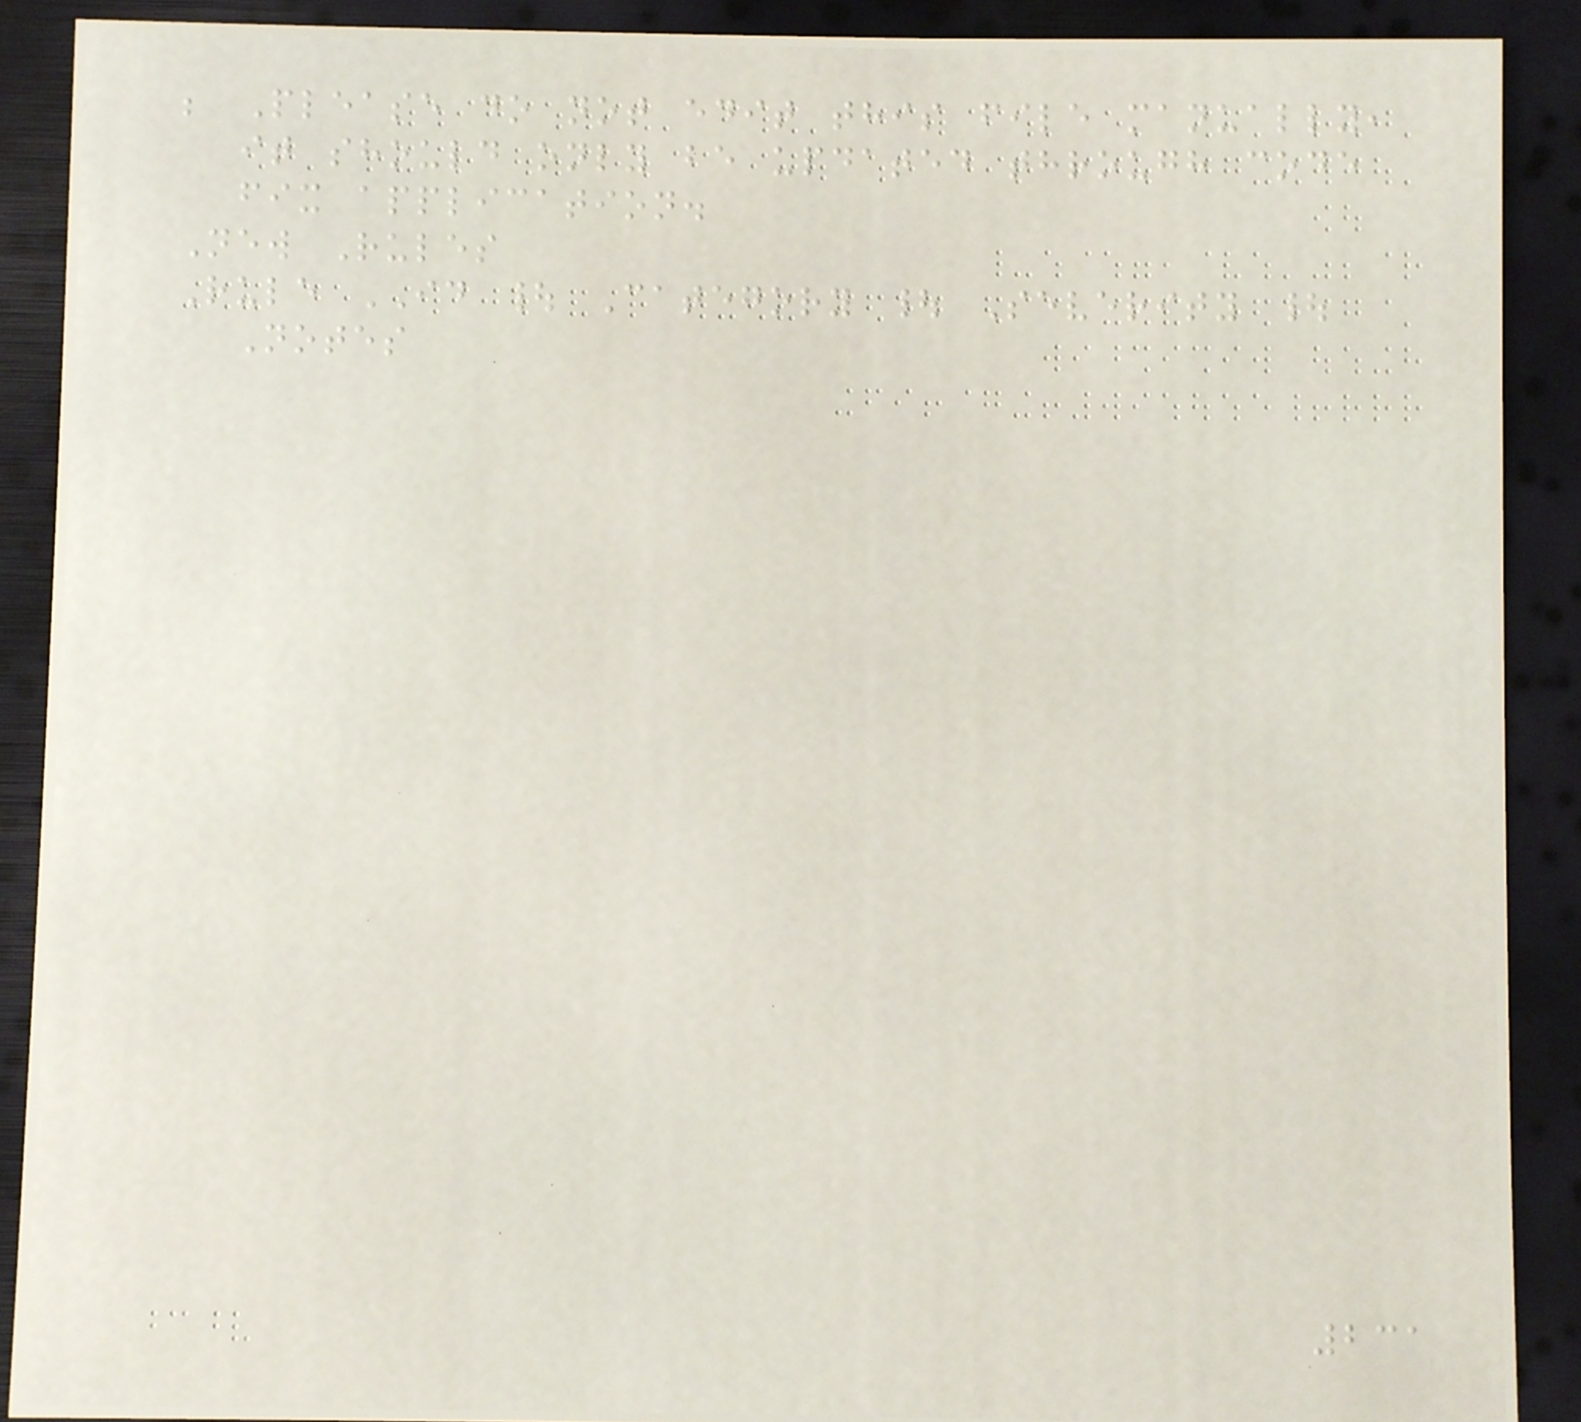; Please do not edit this file manually,
it should only be updated through code
fix application.
New Rules
Rule ID | Category | Severity |
Notes
231
